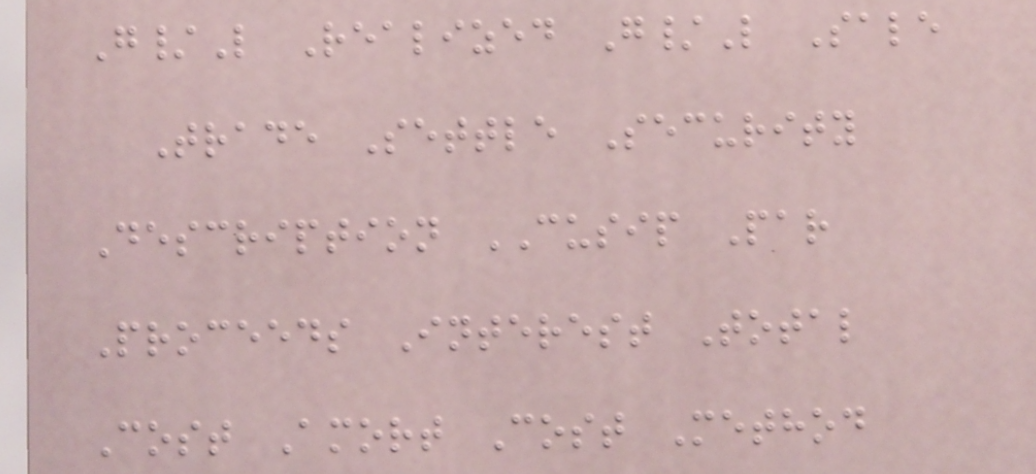G/L Realized G/L Sale
Trade Settle Security
Description CUSIP Par
Proceeds Interest Total
Cost Amort Cost Method
